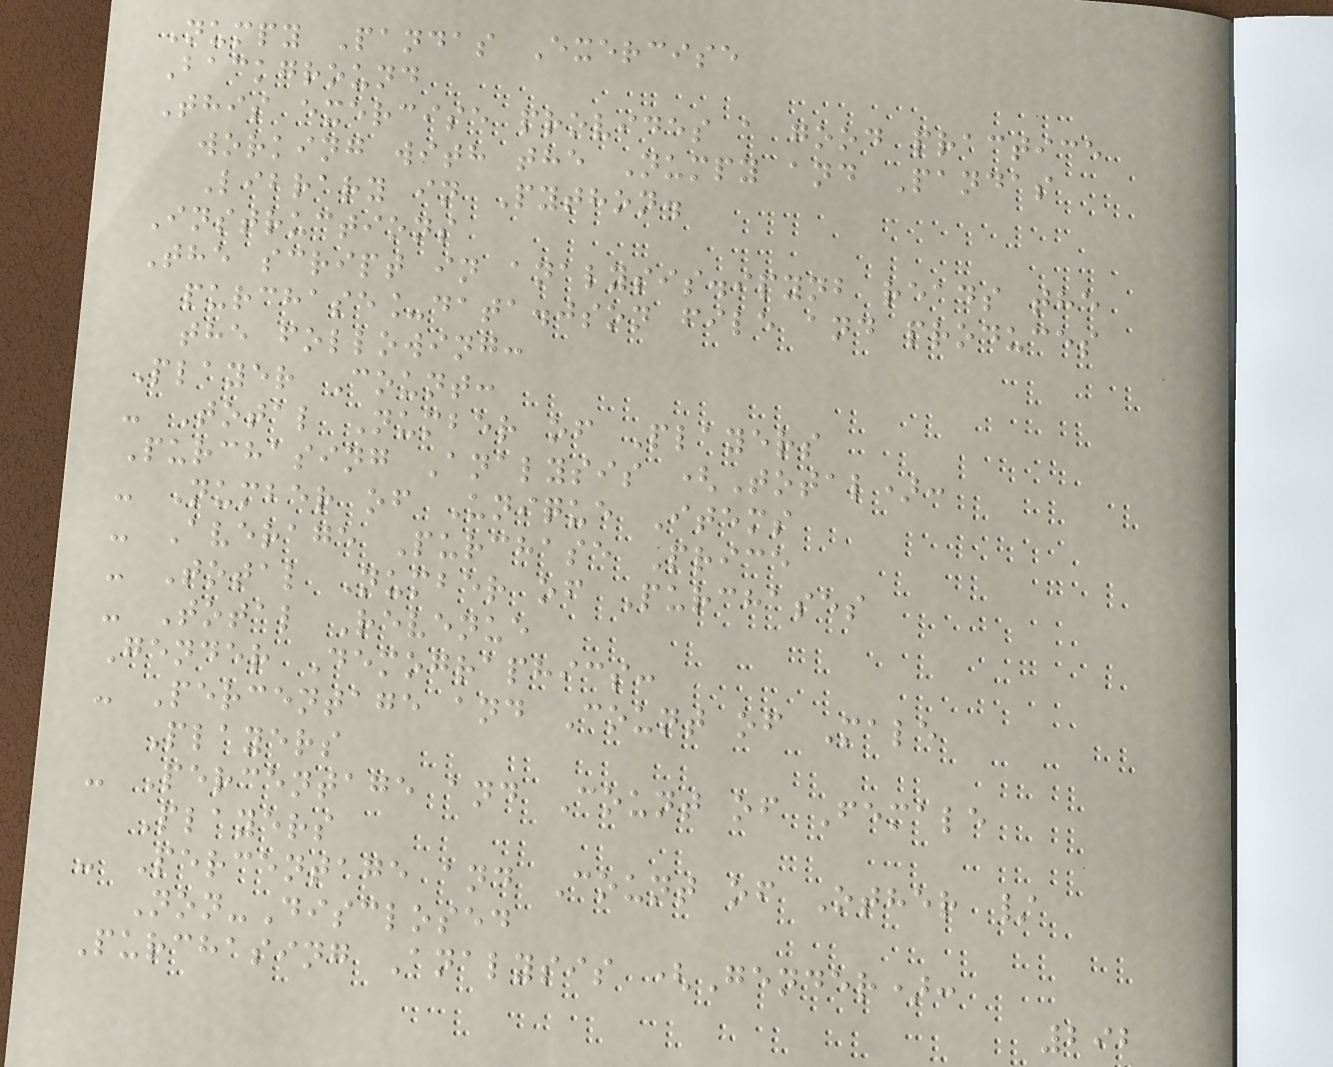Numpy Pandas Exercise
Background
This exercise provides a good practice
working with the Numpy and Pandas
Library in Python.
Instructions
The script in analysis.ipynb reads the
purchase_data.json file and produces
the following:
Player Count:
- Total Number of Players
Purchasing Analysis (Total):
- Number of Unique Items
- Average Purchase Price
- Total Number of Purchases
- Total Revenue
Gender Demographics:
- Percentage and Count of Male
Players
- Percentage and Count of Female
Players
- Percentage and Count of Other /
Non-Disclosed
Purchasing Analysis (Gender):
292
